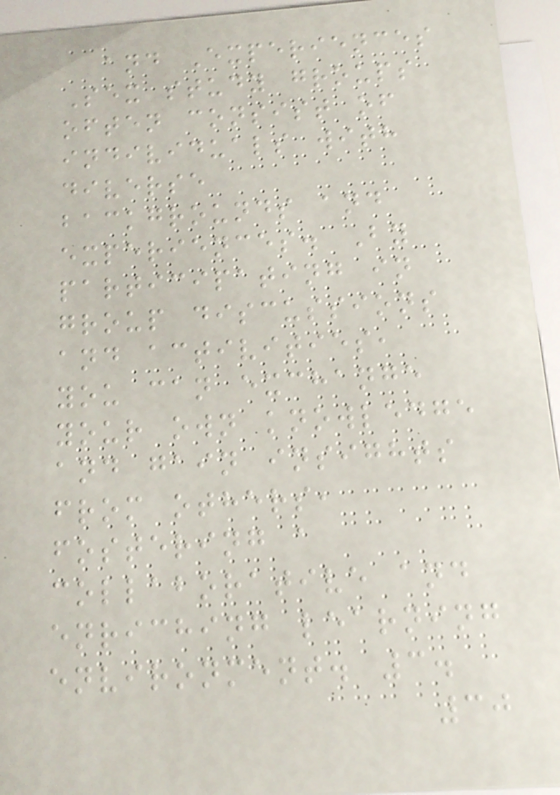and Experiences
Sex study groups
often consist of
individuals with
diverse
backgrounds and
experiences. By
participating in
group discussions
and activities,
you can exchange
your own knowledge
and gain insights
from others,
fostering a
collaborative and
enriching learning
environment. 3.
30
